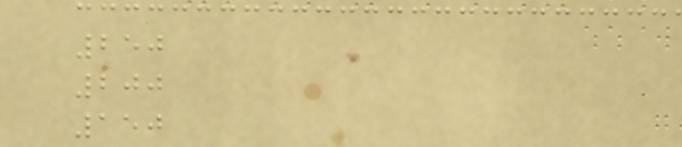250
200
150
